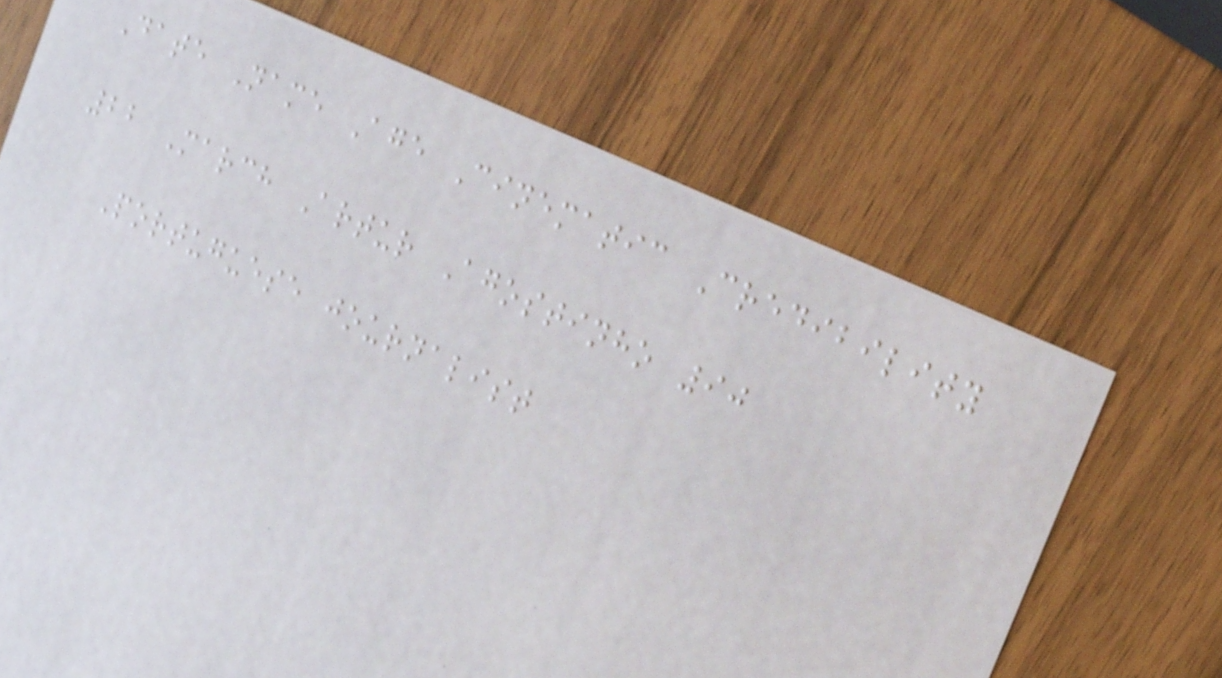Date Name Age Cinematic Credibility
22 March Artur Agostinho 90
Portuguese journalist
